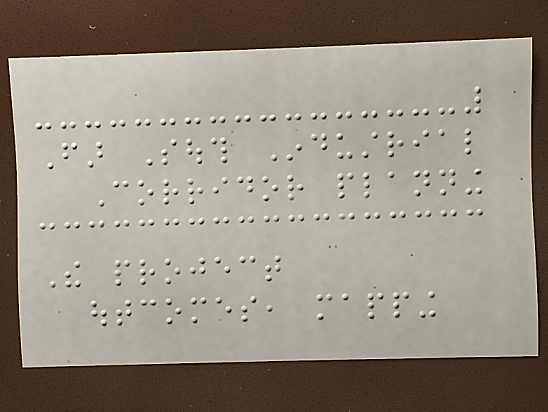Far South Industrial
Corridor planning
The project
outcomes, mapping
